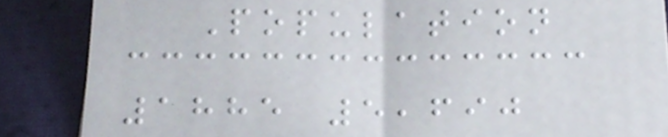Population
1885 5,690
